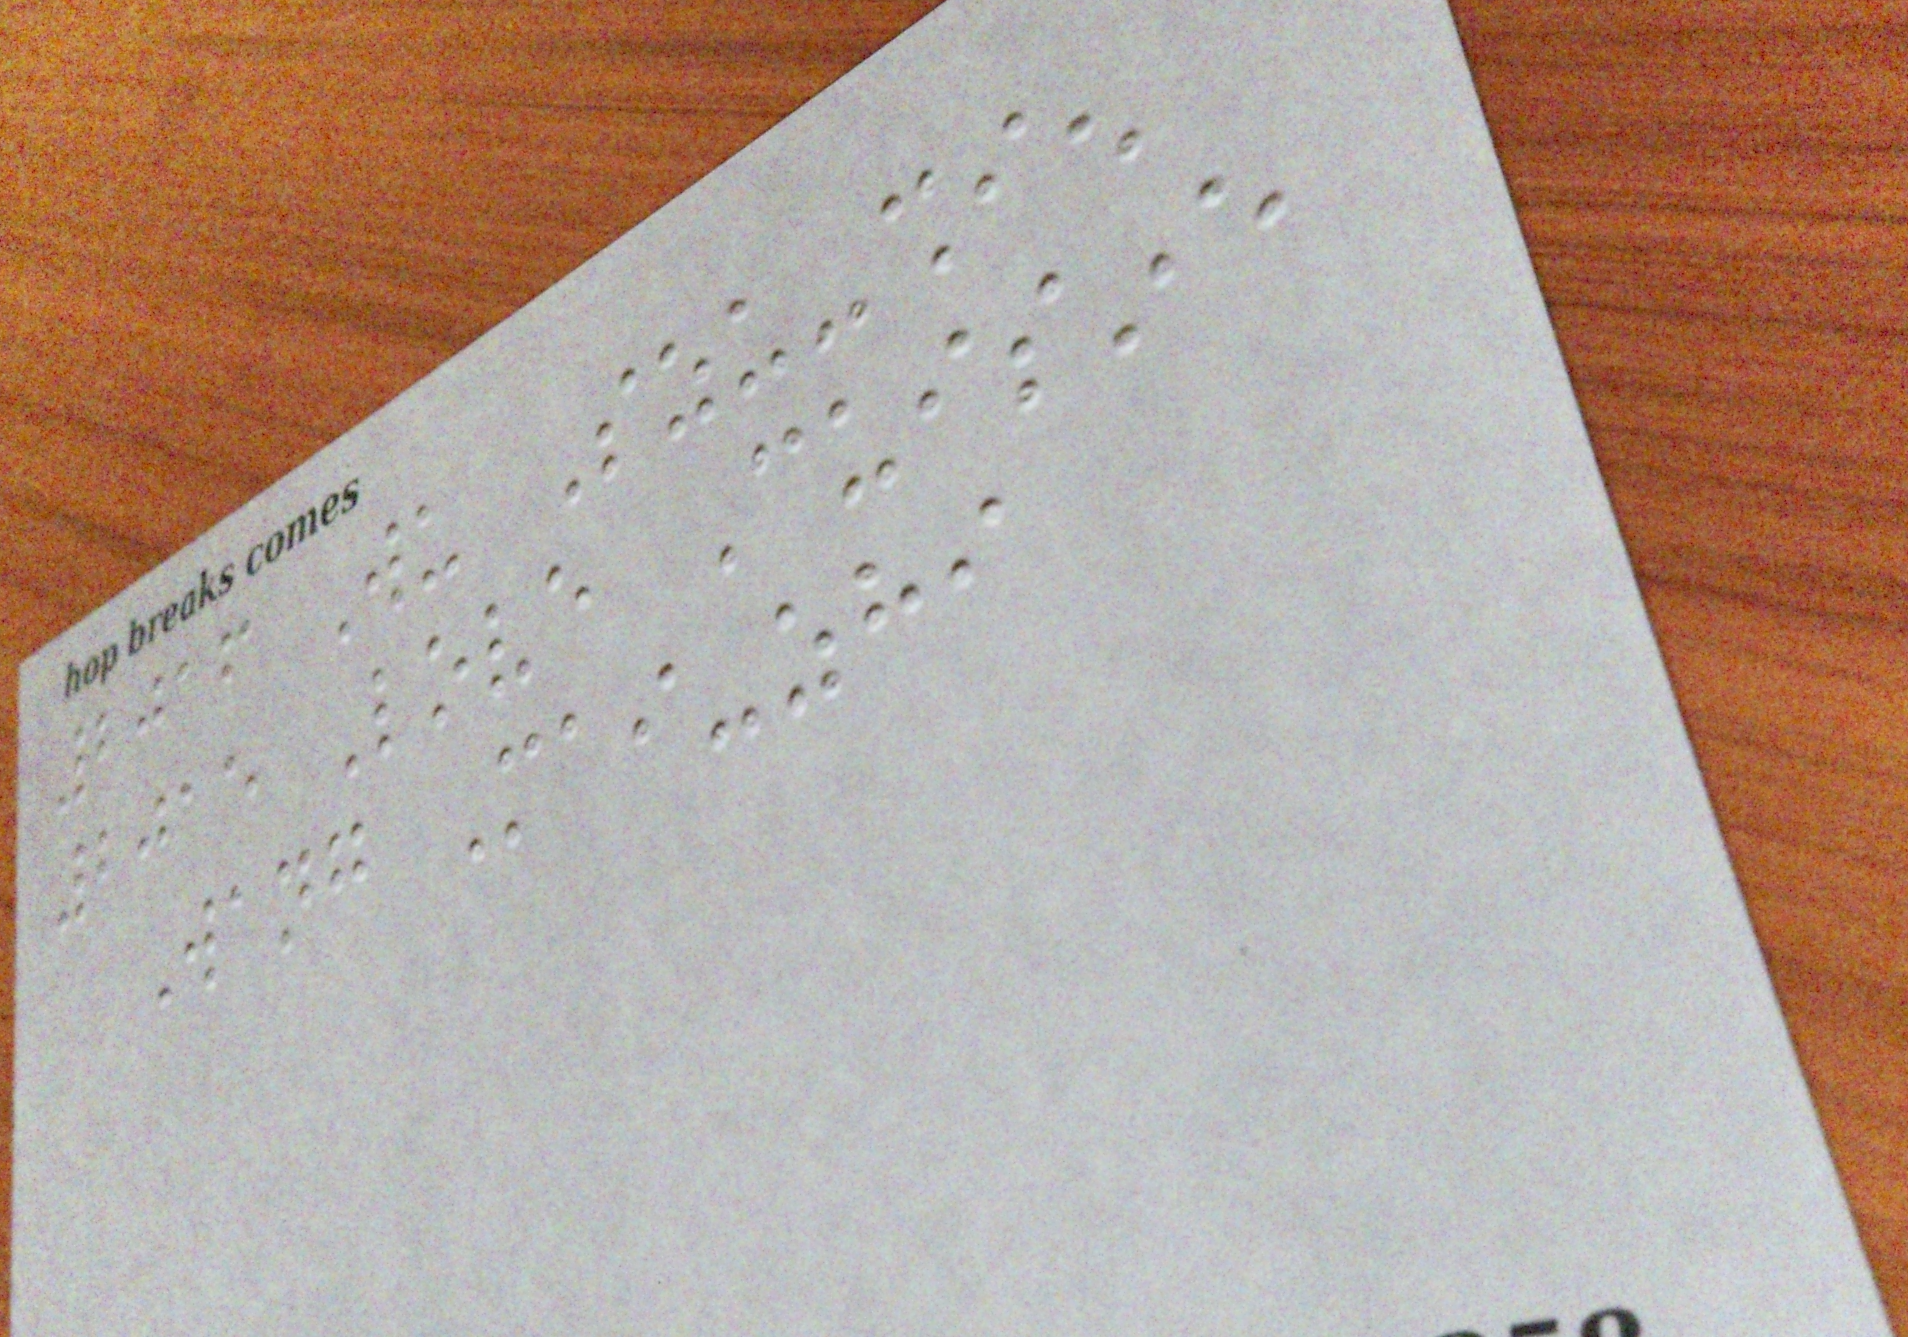2016 Wu Szu-shien
2015 Love Cuisine
Wang Mai-zhi
